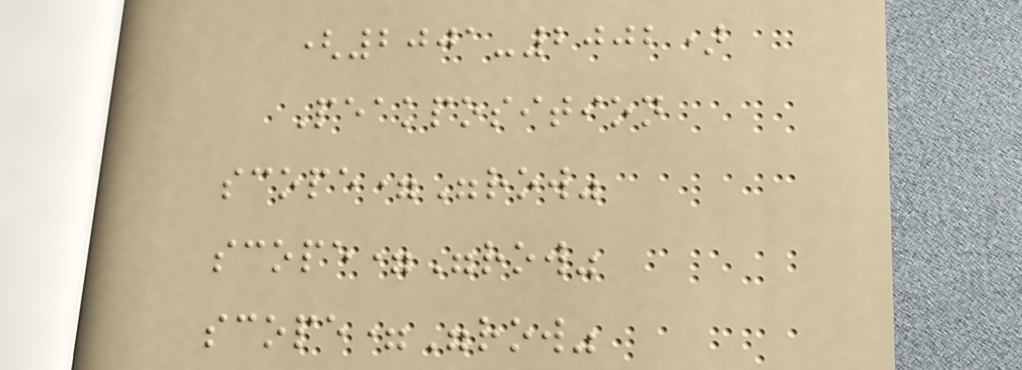(2001-2002)
Peakposition
scope="row"
scope="row"
scope="row"
